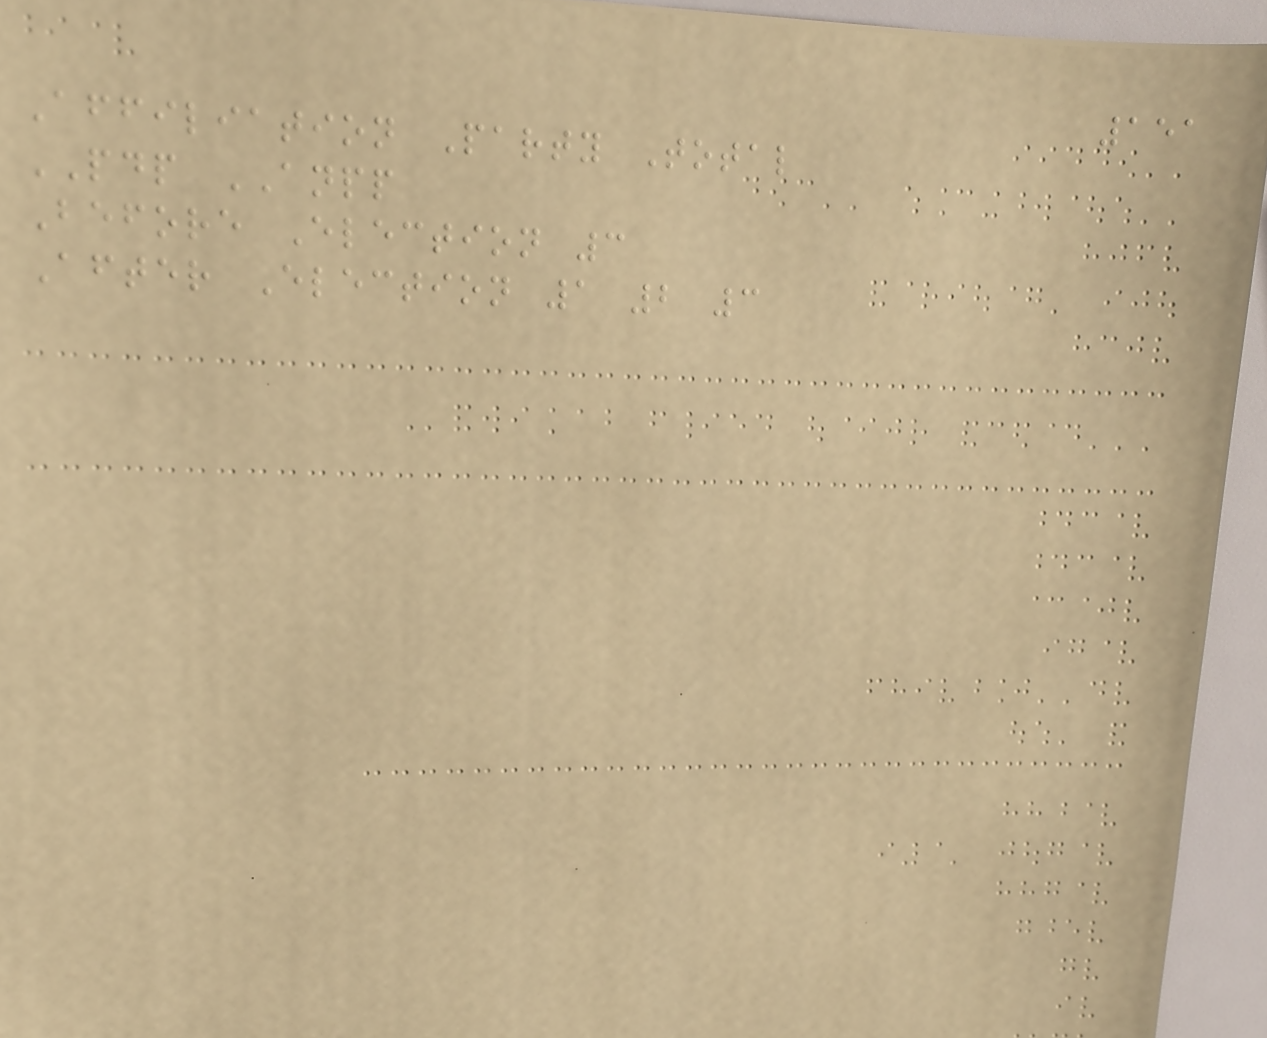151
Affiliation Party Total
PDP ANPP
Before Election 3
After Election 1 2 3
